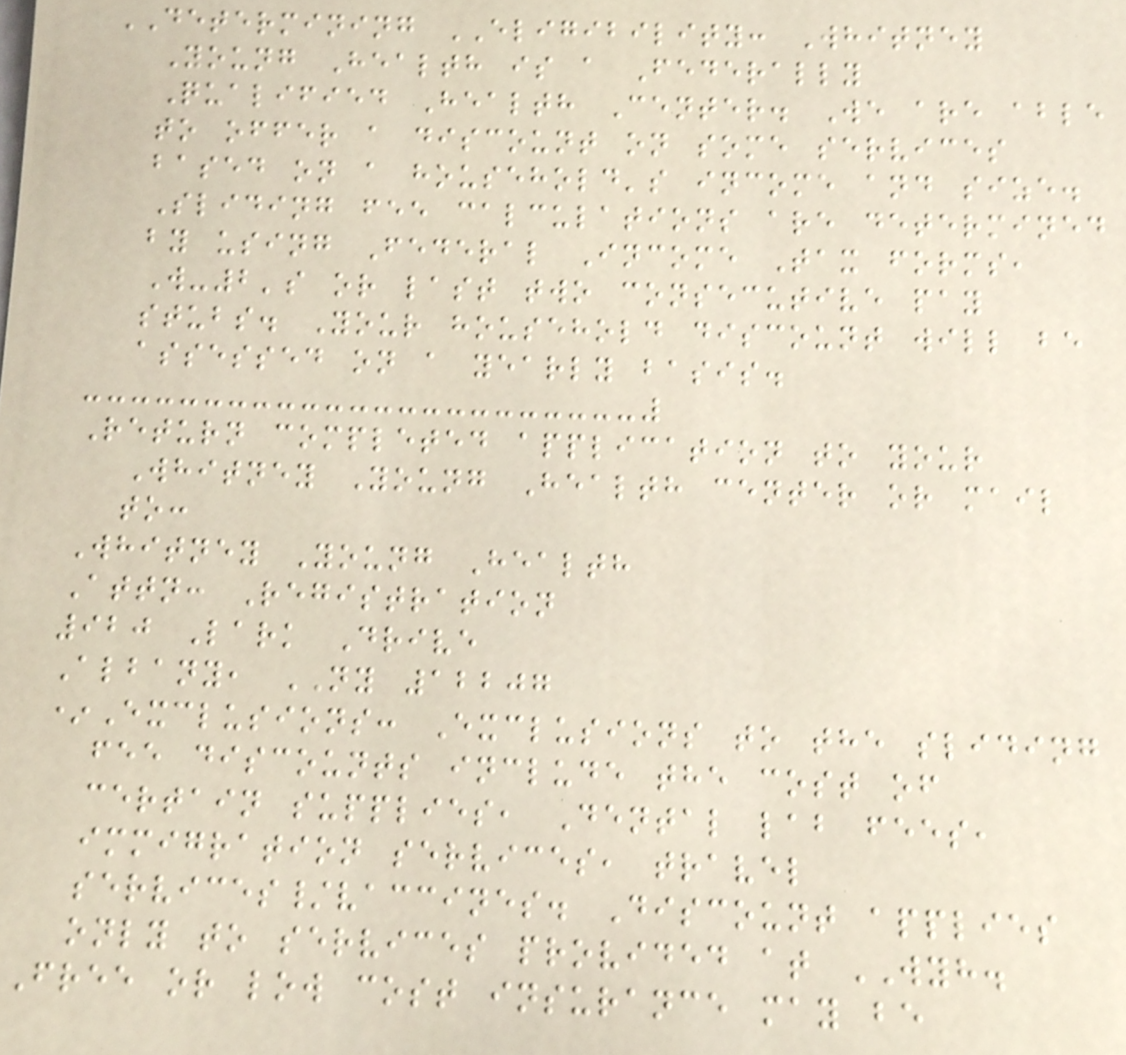DETERMINING ELIGIBILITY: Whitney
Young Health is a Federally
Qualified Health Center. We are able
to offer a discount on some services
based on a household's income and size.
Sliding fee calculations are determined
by using Federal Income Tax forms,
W-2's or last two consecutive pay
stubs. Your household discount will be
assessed on a yearly basis.
Return completed application to your
Whitney Young Health center or mail
to:
Whitney Young Health
Attn: Registration
920 Lark Drive
Albany, NY 12207
*Exclusions: Exclusions to the sliding
fee discounts include the cost of
certain supplies, Dental lab fees,
immigration services, travel
services/vaccines. Discount applies
only to services provided at WYH.
Free or low cost insurance may be
